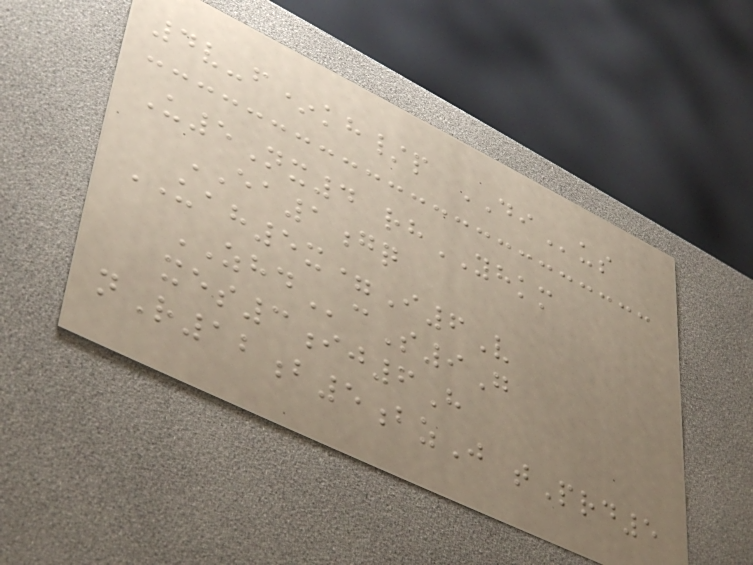4v-f*kh/p DIus
U5Nx4 rhYHKM
EA1gq
UAH5x=I6V
ZHDcS9G
xes3ij6H
nR12b5bzJ tPrd5
